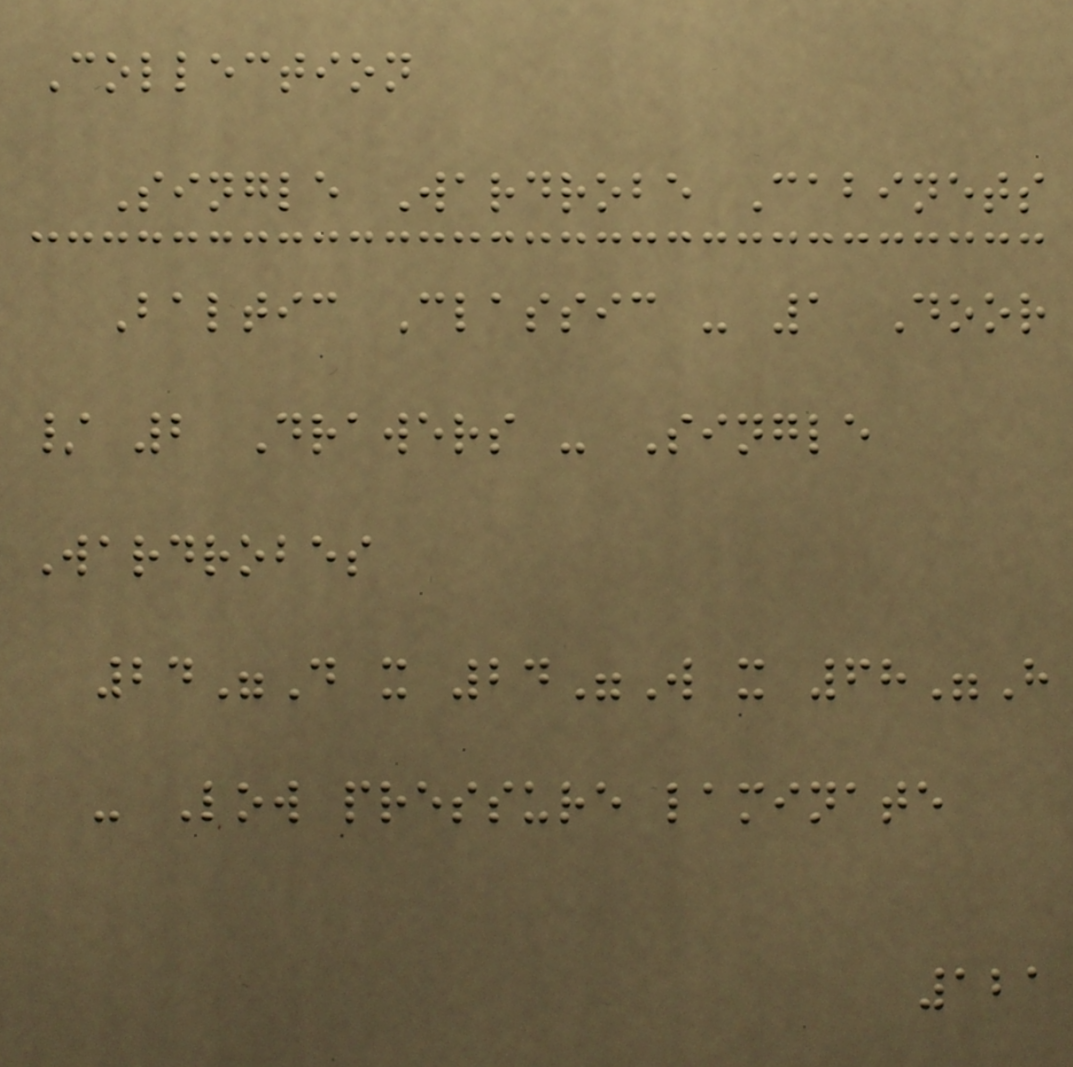Collection
Single Wardrobe Cabinets
Baltic Classic - 1 Door
/ 2 Drawers - Single
Wardrobes
24"D x 24"W x 68"H
- Low pressure laminate
121
